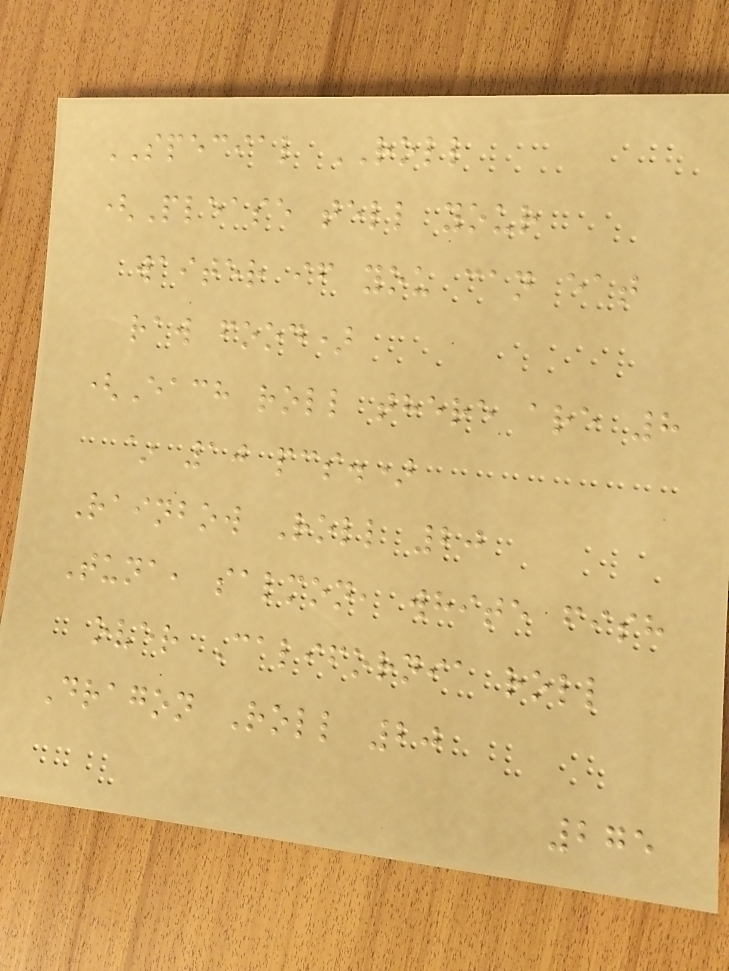SPECIAL ROLL
(Please tell your
waiter if you can eat
raw food)
(Each roll there are 8
~ 10 pcs.)
Rainbow Roll 20
Tuna, salmon, white fish
over California roll
Dragon Roll 20
275
